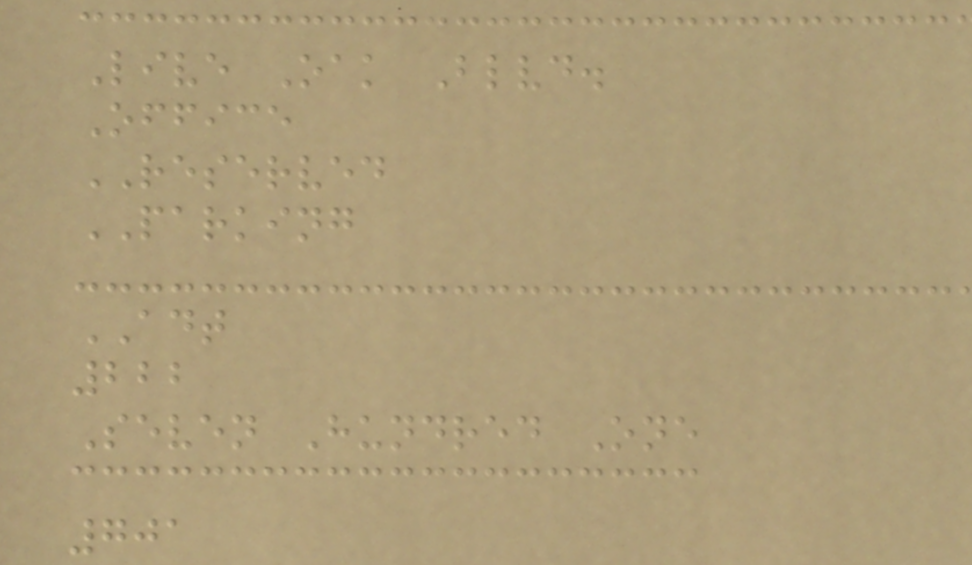Live Oak Blvd.
Office
RESERVED
PARKING
ADT
222
Seven Hundred One
701
